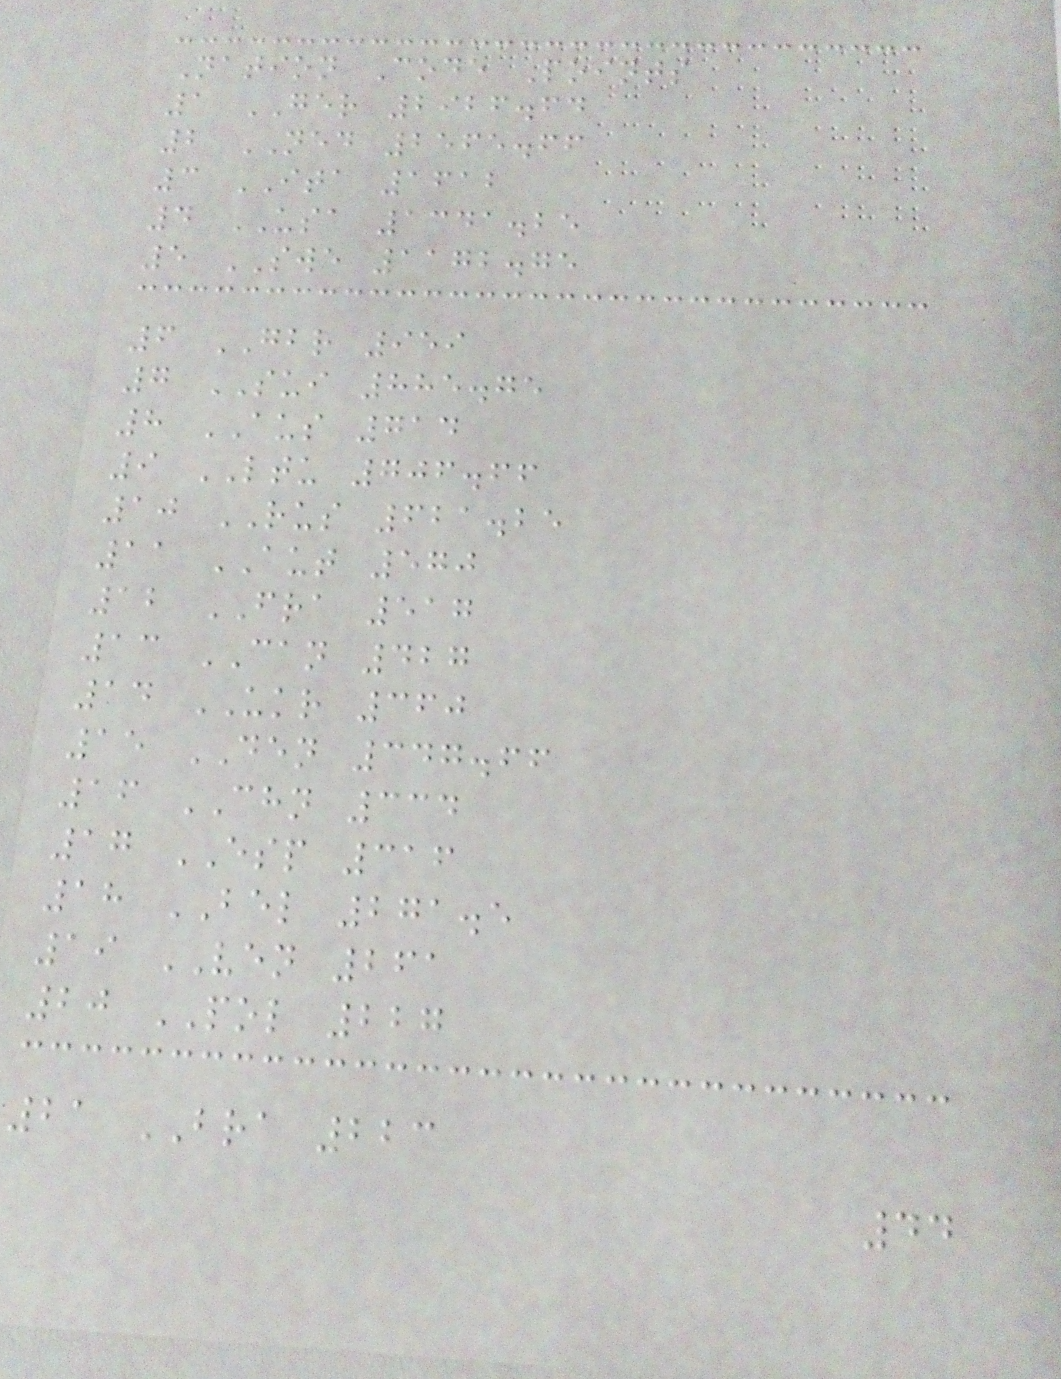Nation Code Points
1 GER 2926.64
2 NED 2565.66
3 ITA 1612
4 USA 1341.25
5 SWE 1172.75
6 GBR 959
7 SUI 885.75
8 AUS 714
9 LTU 706.66
10 RUS 621.25
11 AUT 570
12 FRA 517
13 CAN 427
14 UKR 360
15 DEN 347.66
16 CHN 334
17 ESP 316
18 BEL 271.5
19 VEN 261
20 POL 227
21 BRA 223
44
